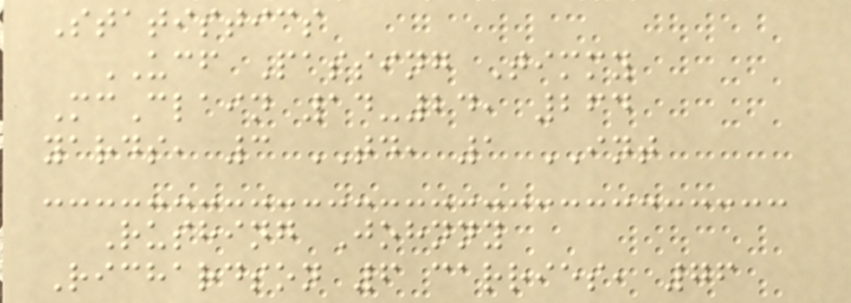Statistics
UCF Passing Timmy
McClain 14-24, 264
yards, 3 TD, 1 INT
Rushing Johnny
Richardson 6 carries, 76
